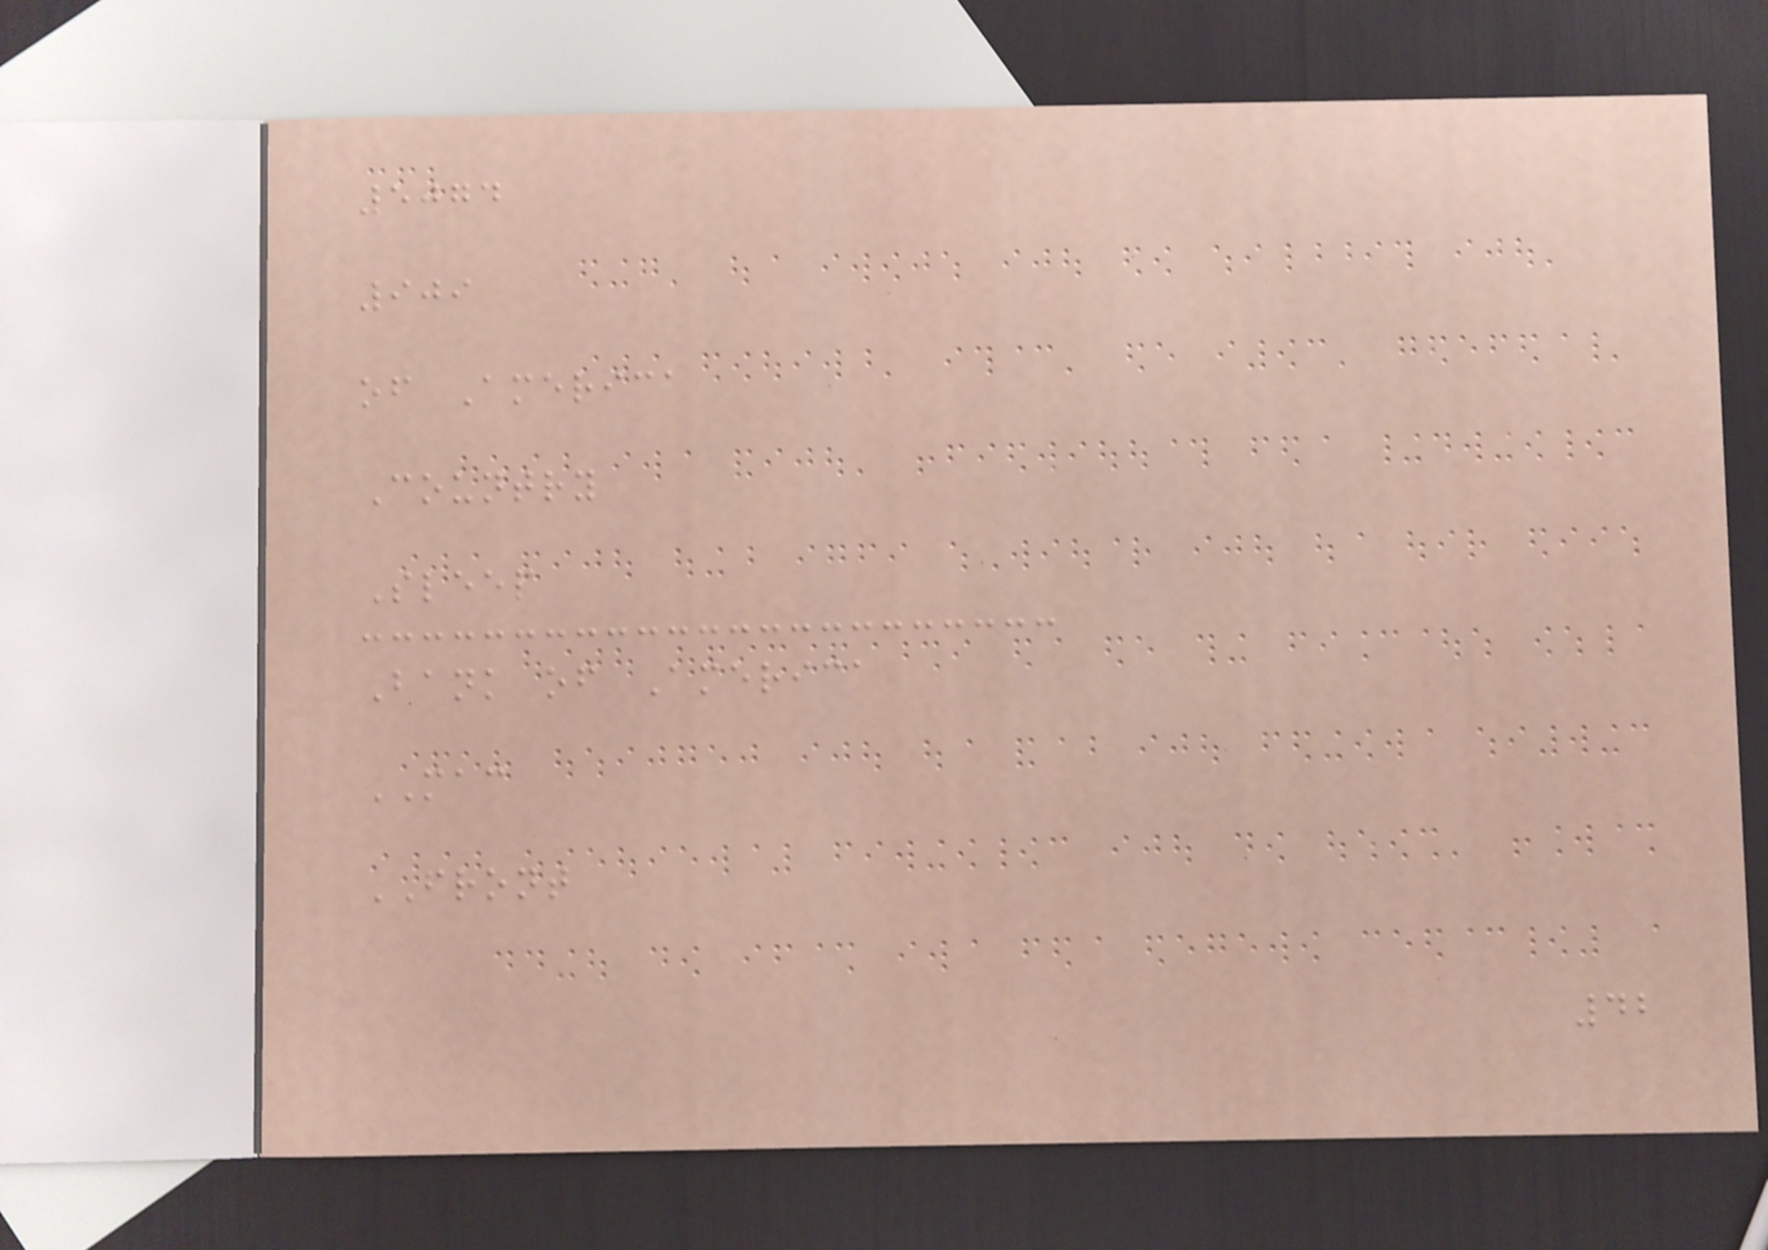5074
909
of America
Country
Sleep
Bank of America
MAC
FRONT
42
